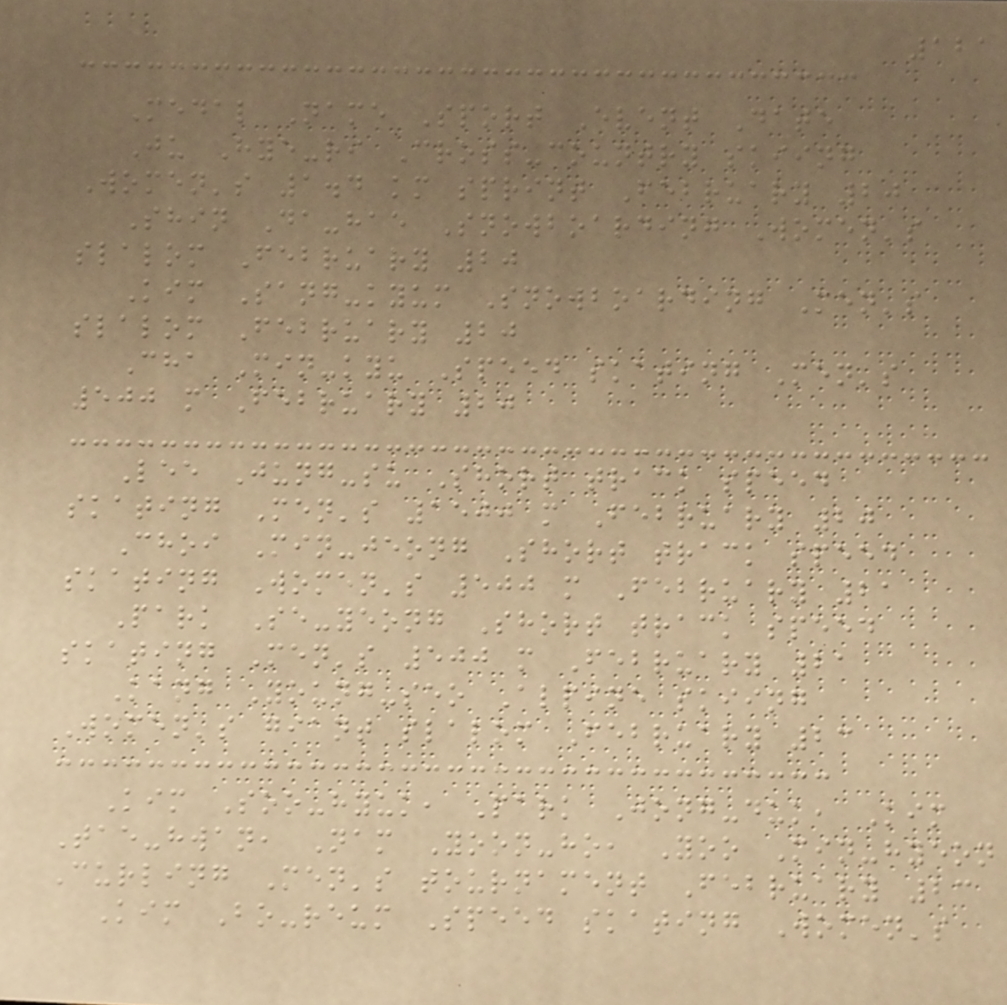121
Medal Name Sport Event Date
Ju Hye-ri Cross-country skiing
Women's 1.4 km sprint February 20
Shin Da-hae Snowboarding Women's
slalom February 20
Kim Sang-kyum Snowboarding Men's
slalom February 20
Cha Min-kyu Speed skating Men's
500 m February 20
Lee Jung-su Short track speed
skating Men's 1500 m February 20
Choi Min-jeong Short track speed
skating Women's 500 m February 21
Park Se-yeong Short track speed
skating Men's 500 m February 21
Kang Young-seo Alpine skiing
Women's giant slalom February 23
Kim Soo-hyuk, Park Jong-duk, Kim
Tae-hwan, Nam Yoon-ho, Yoo Min-hyeon
Curling Men's tournament February 23
Kim Bo-reum Speed skating Women's
